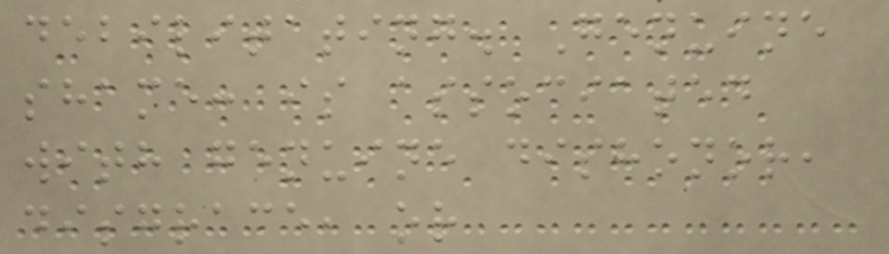debilitating. Genuine
shame: is associated
with genuine dishonor,
disgrace, or
